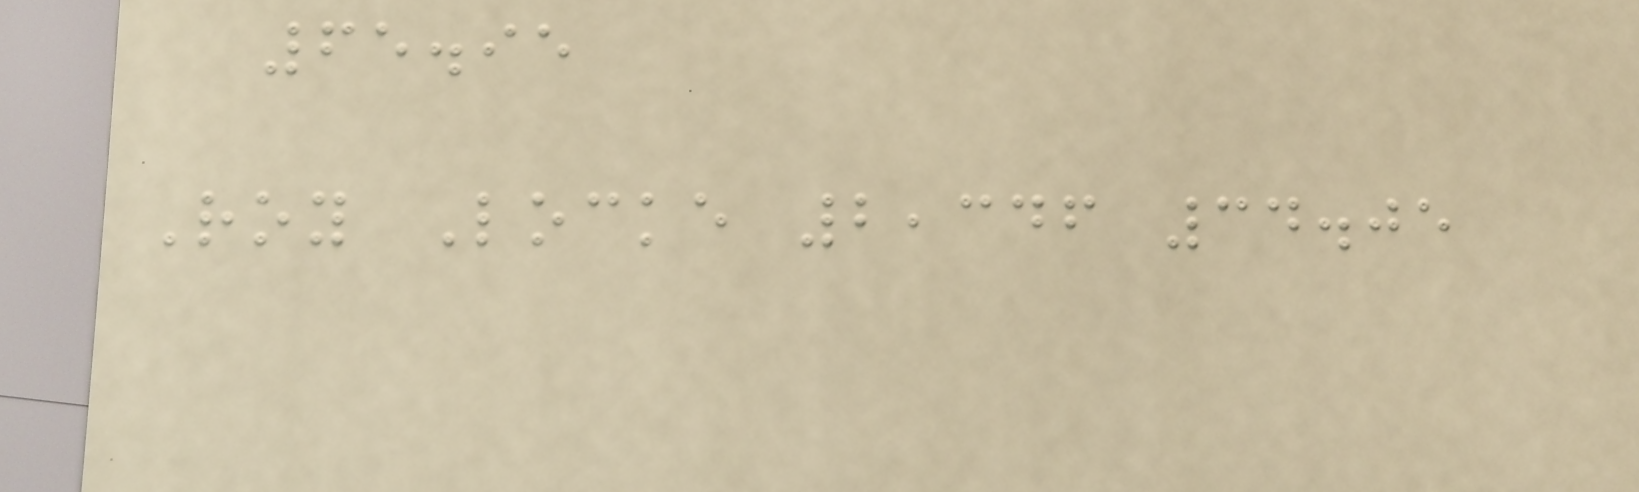65.95
Roy Locke 2,346 34.05
